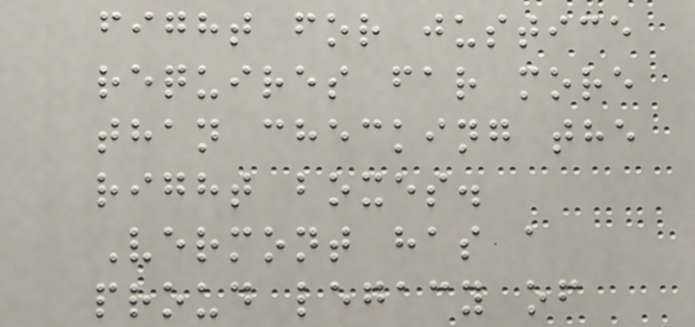fight for justice
requires far more
than checking the
right boxes.
Vermont has a
proud legacy of
